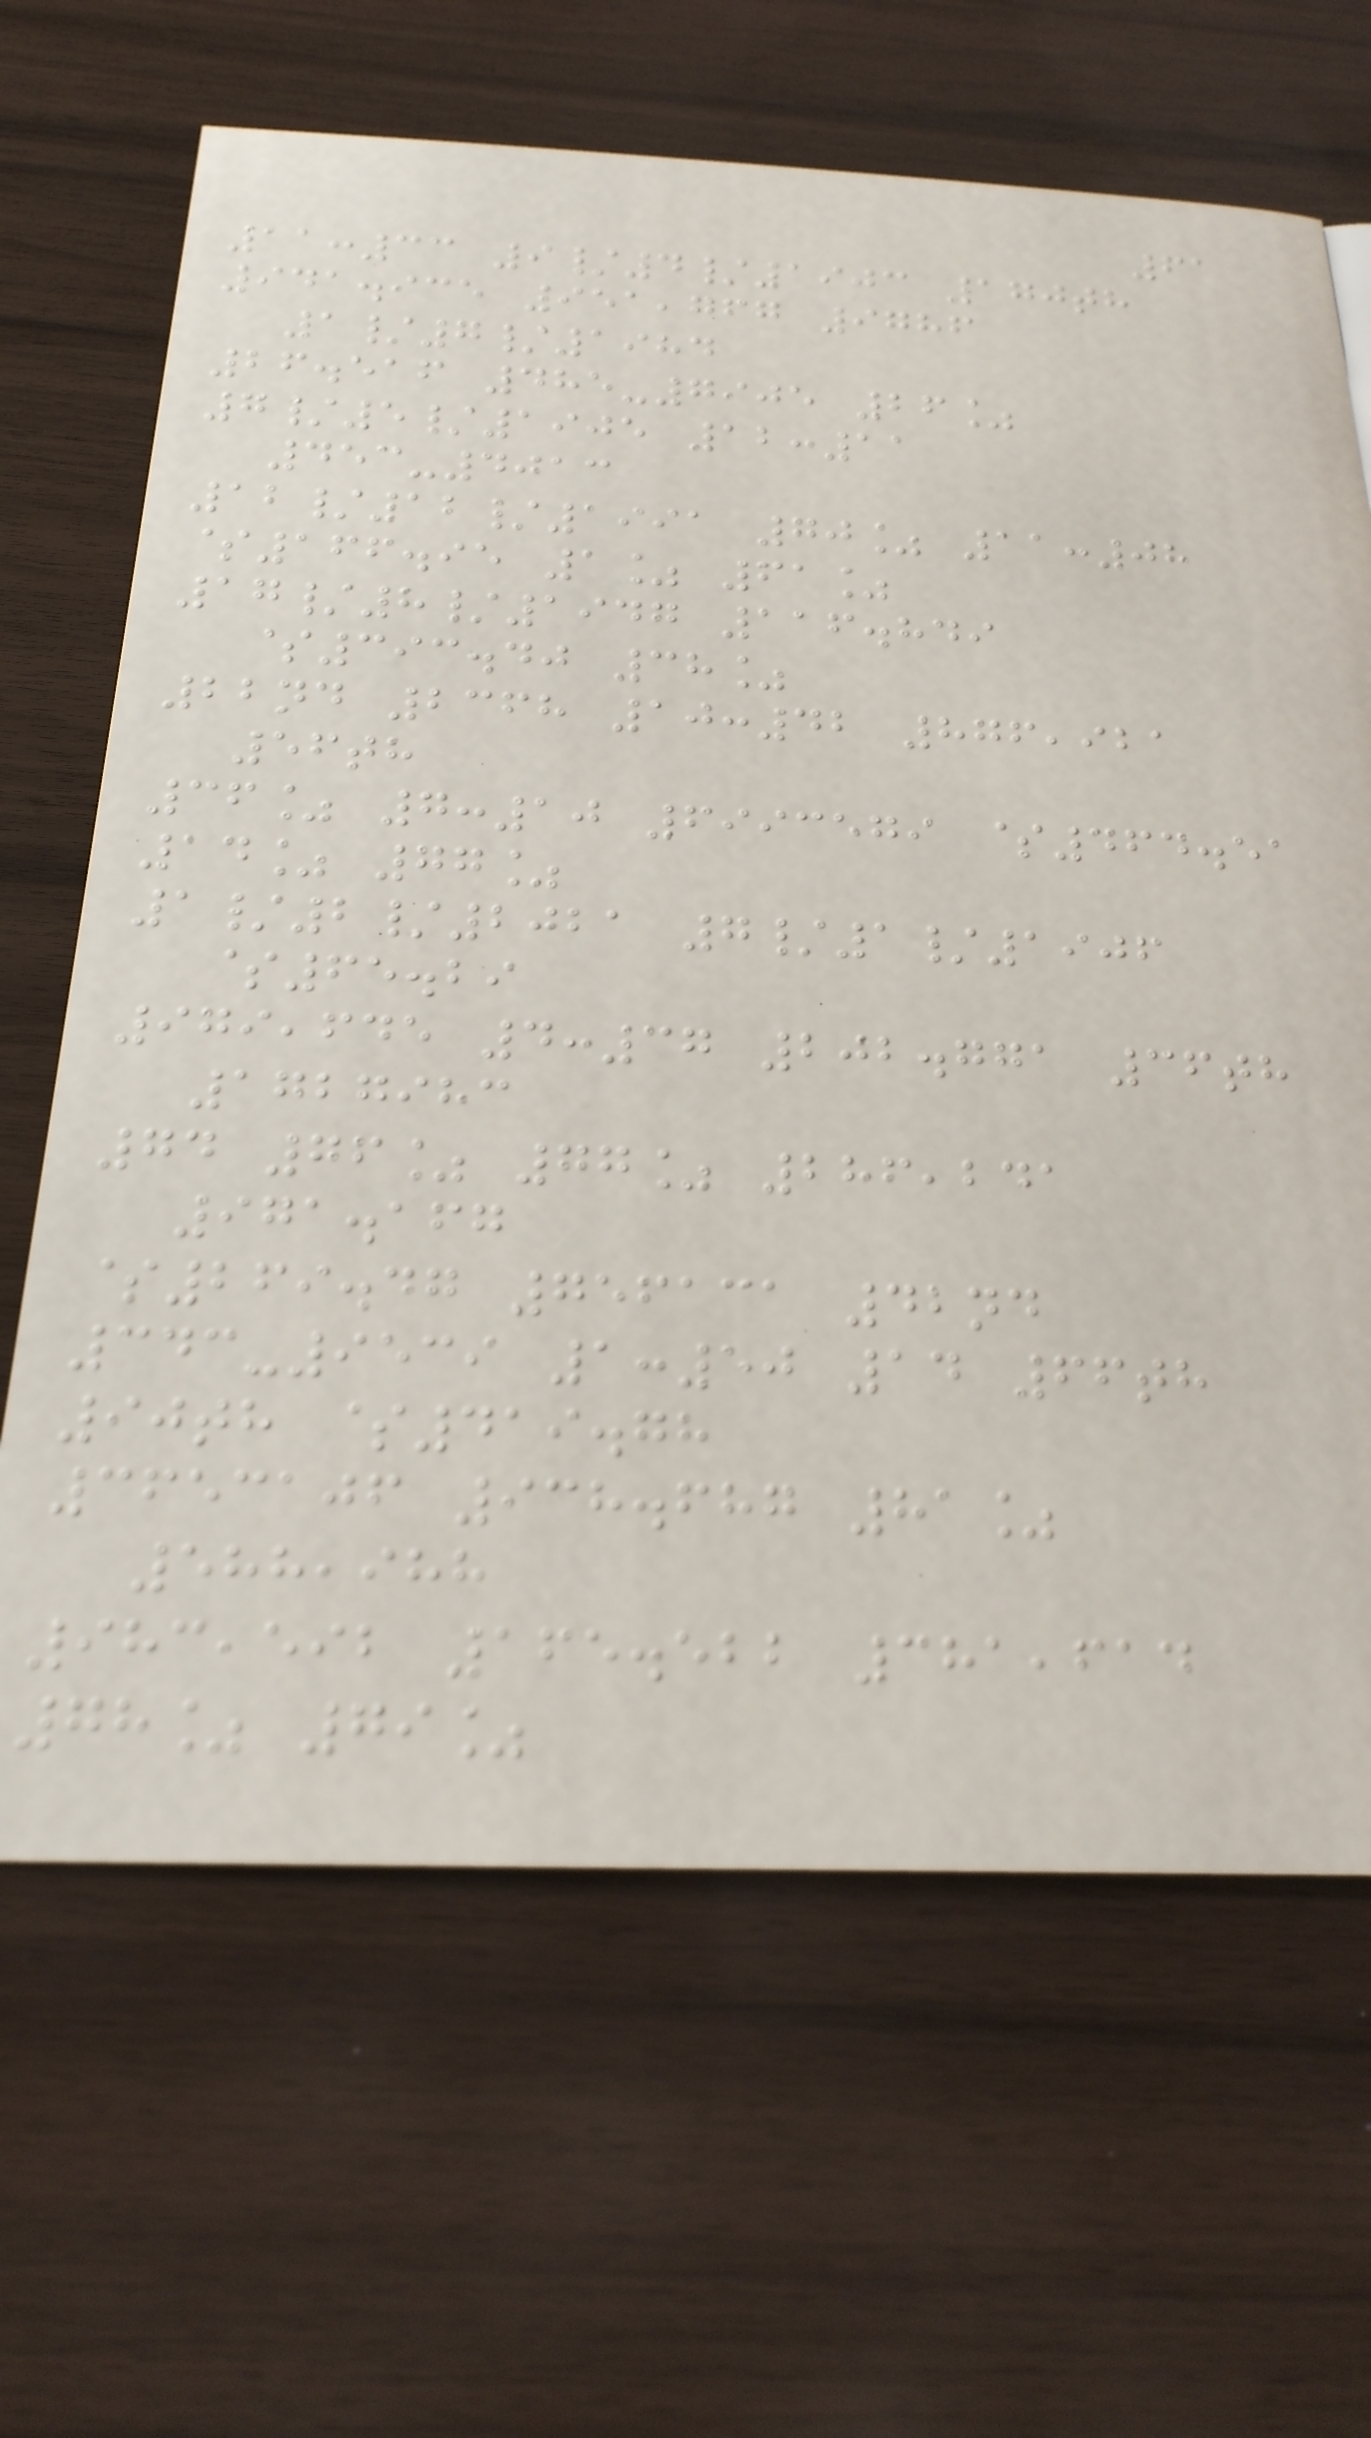61
11:33 9/4/1903 170th
941.935 951,767 9786
1/7/1984
26.516 485-7905 26%
7/5/1905 12:11
453-4013
12/12/1991 70% 11:08
$166.95 1% 61%
17/8/1947 116.849
$393.40 38%
22nd 2368 10:42 876,921
56th
36% 7:10 6993579 $464.51
14% 77%
1/2/2021 7/1/1906
$65.29
979,645 4:37 202.771 36th
1727983
74 76% 77% 286,241
971.167
$269.47 756131 42nd
343-9539 1:50 14 66th
90th $419.78
3653106 938.687 81%
588,988
983,592 165.522 381,614
78% 79%
